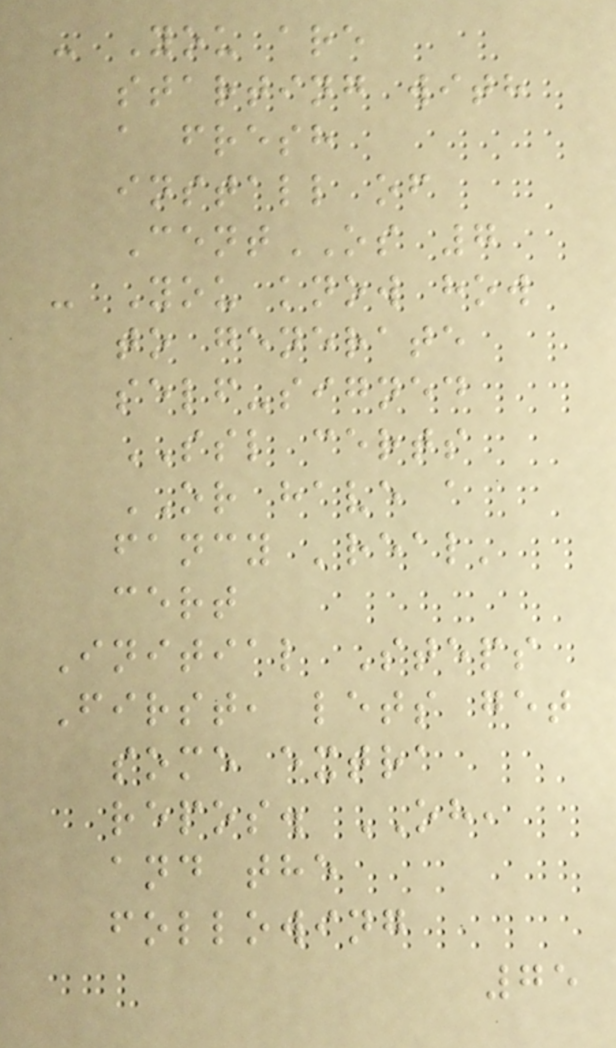- You are
starting with
a fresh
install of
CentOS 7
- You know how
to generate
self-signed
SSL certs
OR have a
fancy 'real'
cert
Initial Steps
First, lets get
some extra
repos. OH,
and the
following
75
